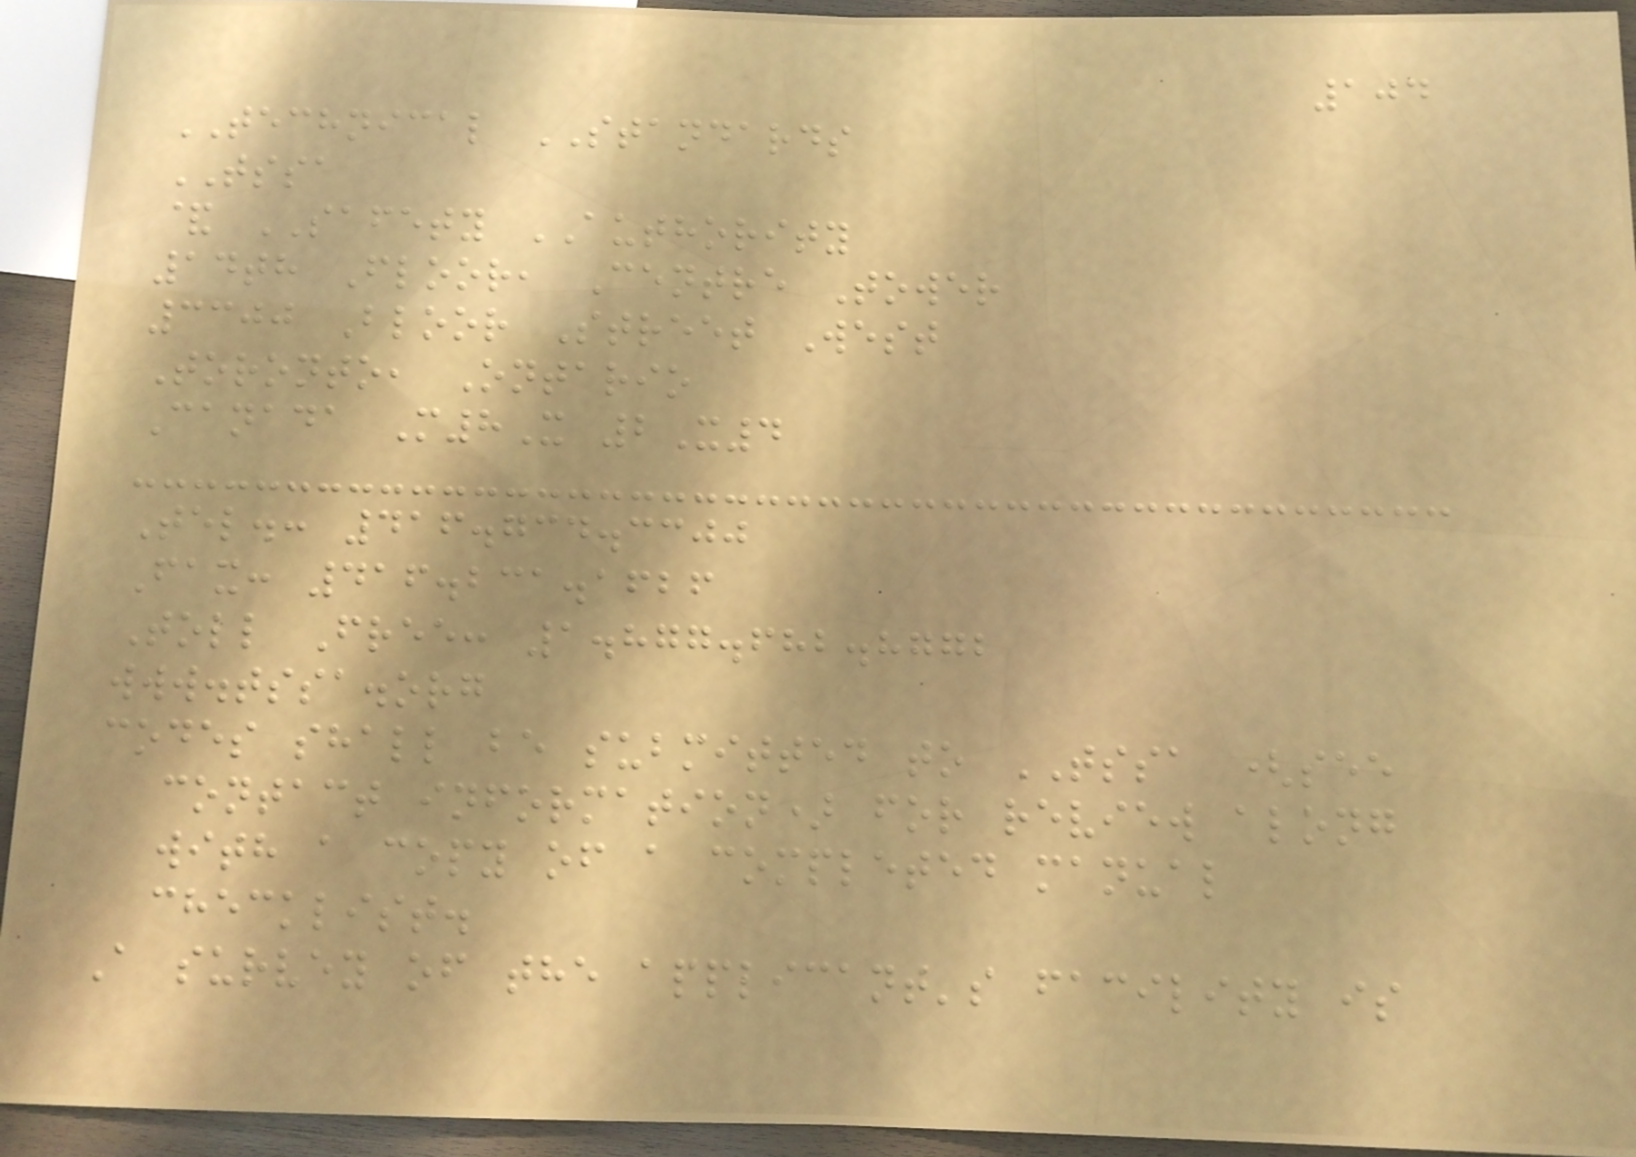104
TECHNICAL STANDARDS
TSSA
& SAFETY AUTHORITY
14th Floor, Centre Tower
3300 Bloor Street West
Toronto, Ontario
Canada M8X 2X4
Tel.: 416.734.3300
Fax: 416.231.1626
Toll Free: 1.877.682.8772
www.tssa.org
codes shall be submitted to TSSA (see
contact information) for review along
with a copy of a completed manual
checklist.
A survey of the applicant's facility is
